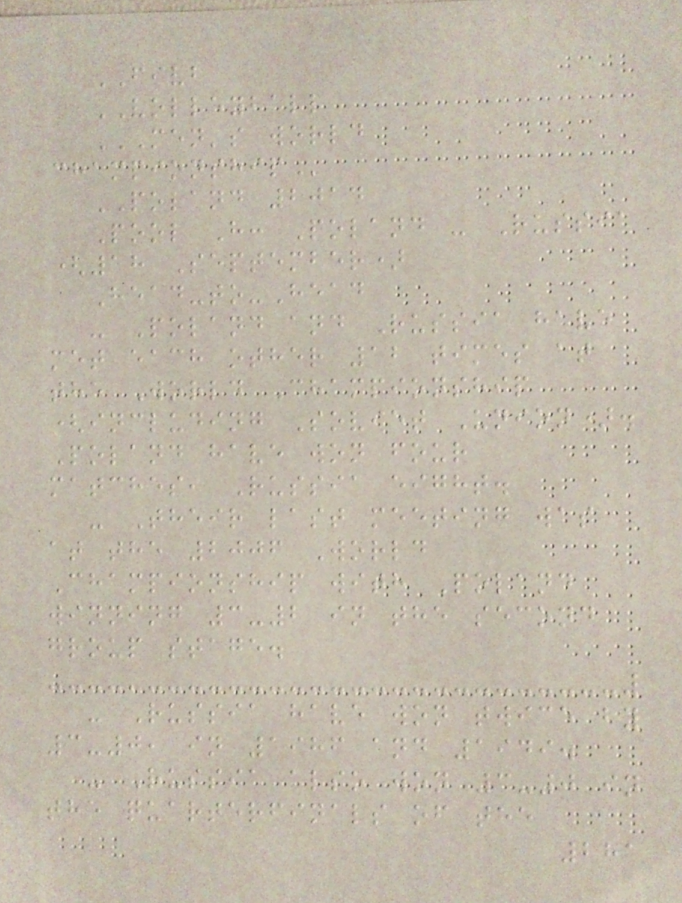FIVB
VOLLEYBALL
MEN'S WORLD
CHAMPIONSHIP
POLAND 2014
Pool H: Poland - Russia
(18 September)
Head-to-Head
- Poland and Russia have
met each other 12 times at
the World Championship
(including Soviet Union).
Poland have won four
matches, Russia eight.
- Their last meeting was
at the 2006 World
Championship with Poland
winning 3-2 in the second
group stage.
- Russia have won twice by
3-0, in 1986 and 1949.
- Russia also won 3-0 in
the quarterfinals of the
281
